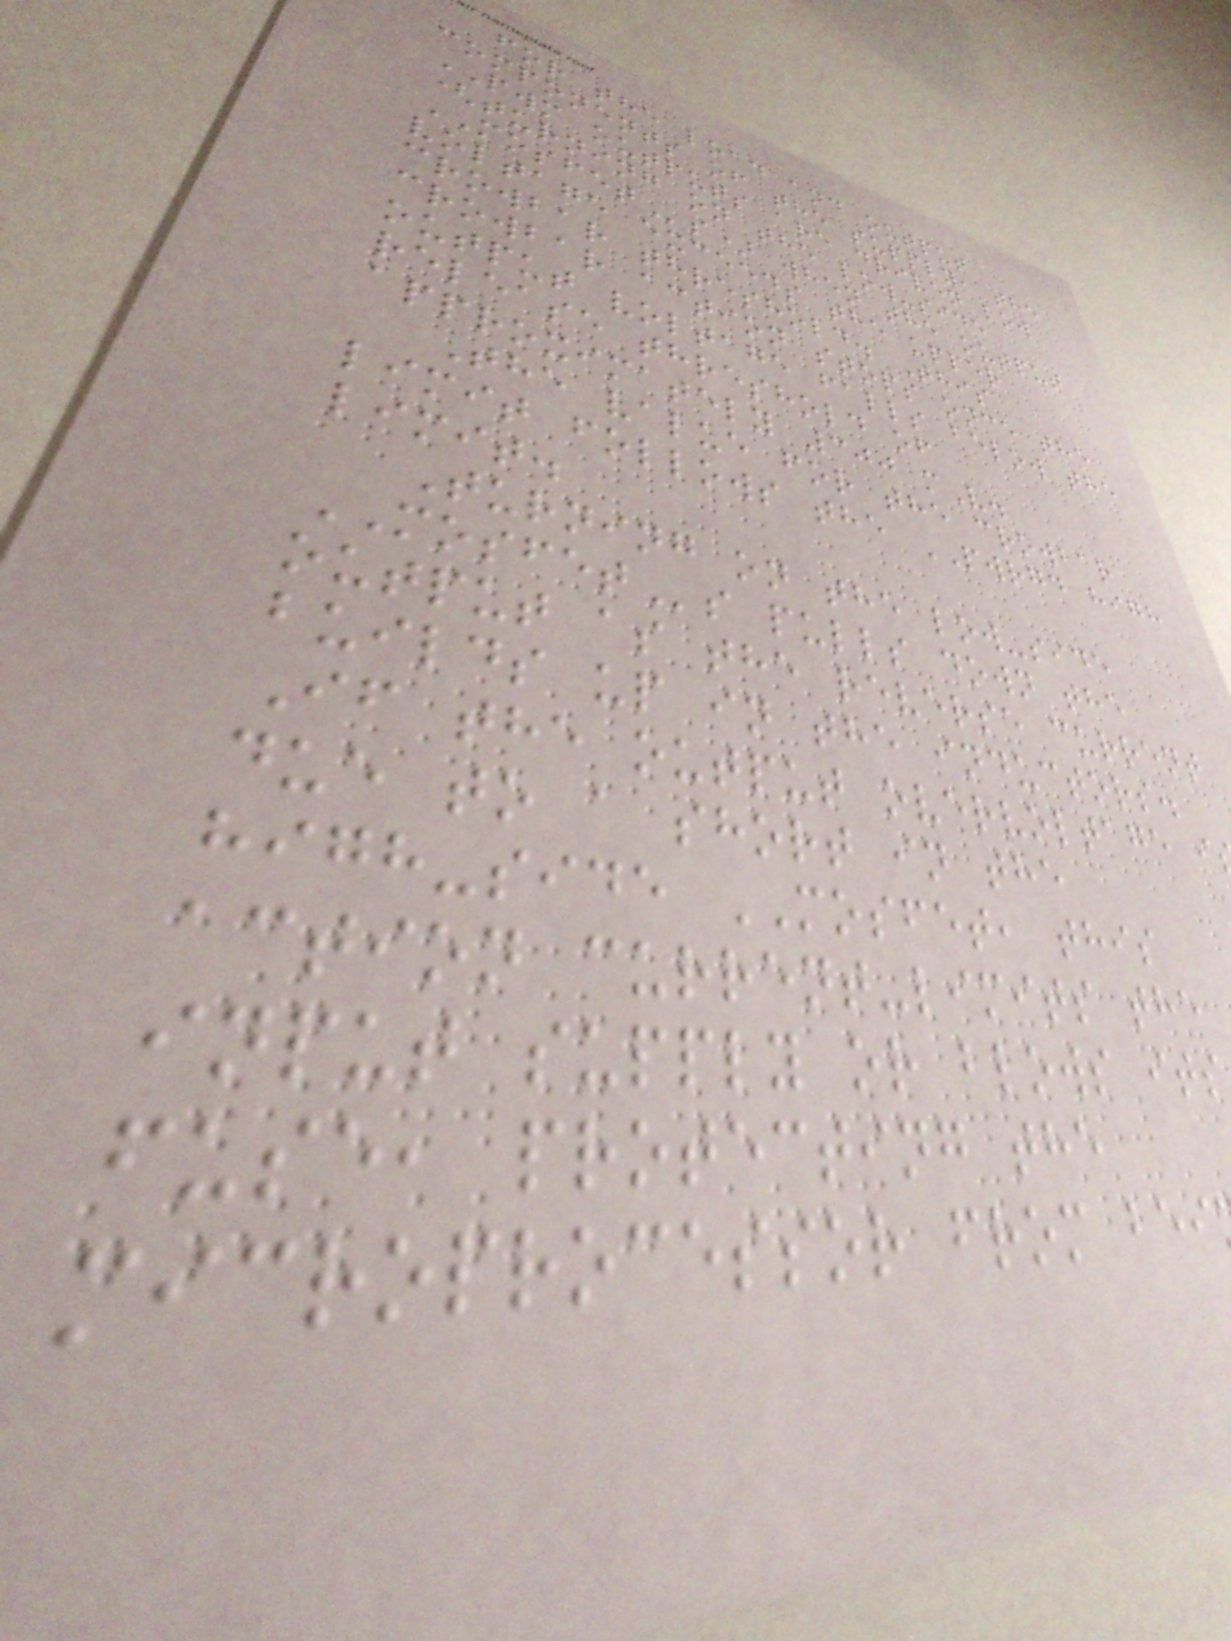for the load and output
components of the supply, the
PWM outputs are driven low
(turning on the low-side
MOSFETs) when the output
voltage exceeds the upper
crowbar threshold. This
crowbar action stops once the
output voltage falls below the
release threshold of
approximately 300 mV.
The value for the crowbar
limit follows the PWRGD high
limit.
Turning on the low-side
MOSFETs pulls down the
output as the reverse current
builds up in the inductors.
If the output overvoltage i
due to a short in the
high-side MOSFET, this
action current-limits the
input supply or blows its
fuse, protecting the
microprocessor from bei
